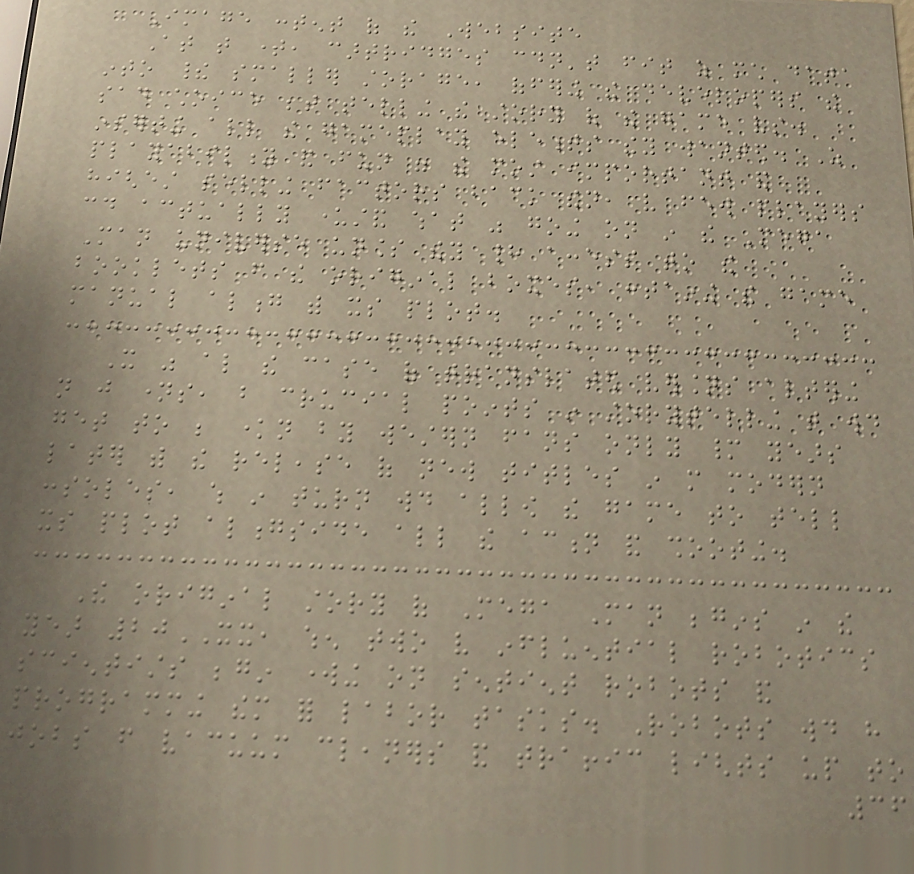Image content of the Website
At that time, cartridges couldn't fit as much data
into their smaller storage, offering the developers the
sad choice between telling the story of the game vs.
inserting all the gameplay elements they wanted. As
playability and fun were the most important and
highest selling factors back then, very few players
could actually understand what was going on in the Mega
Man universe unless they had access to the
booklets from the original boxes, containing the game
manual along with its plot.
It was also the case of translated versions altering
not just names, but crucial points in storytelling that would
get to be known by western fans only many years
later with the release of new titles in more modern
consoles, which in turn would allow the game to tell
its plot alongside all the action and shooting.
The original story of Mega Man begins in the
year 20XX, when two very influential robotics
scientists begin working on sentient robots and
programming them for labor tasks. Robots would have
jobs from vacuum cleaners and traffic lights up to
36
